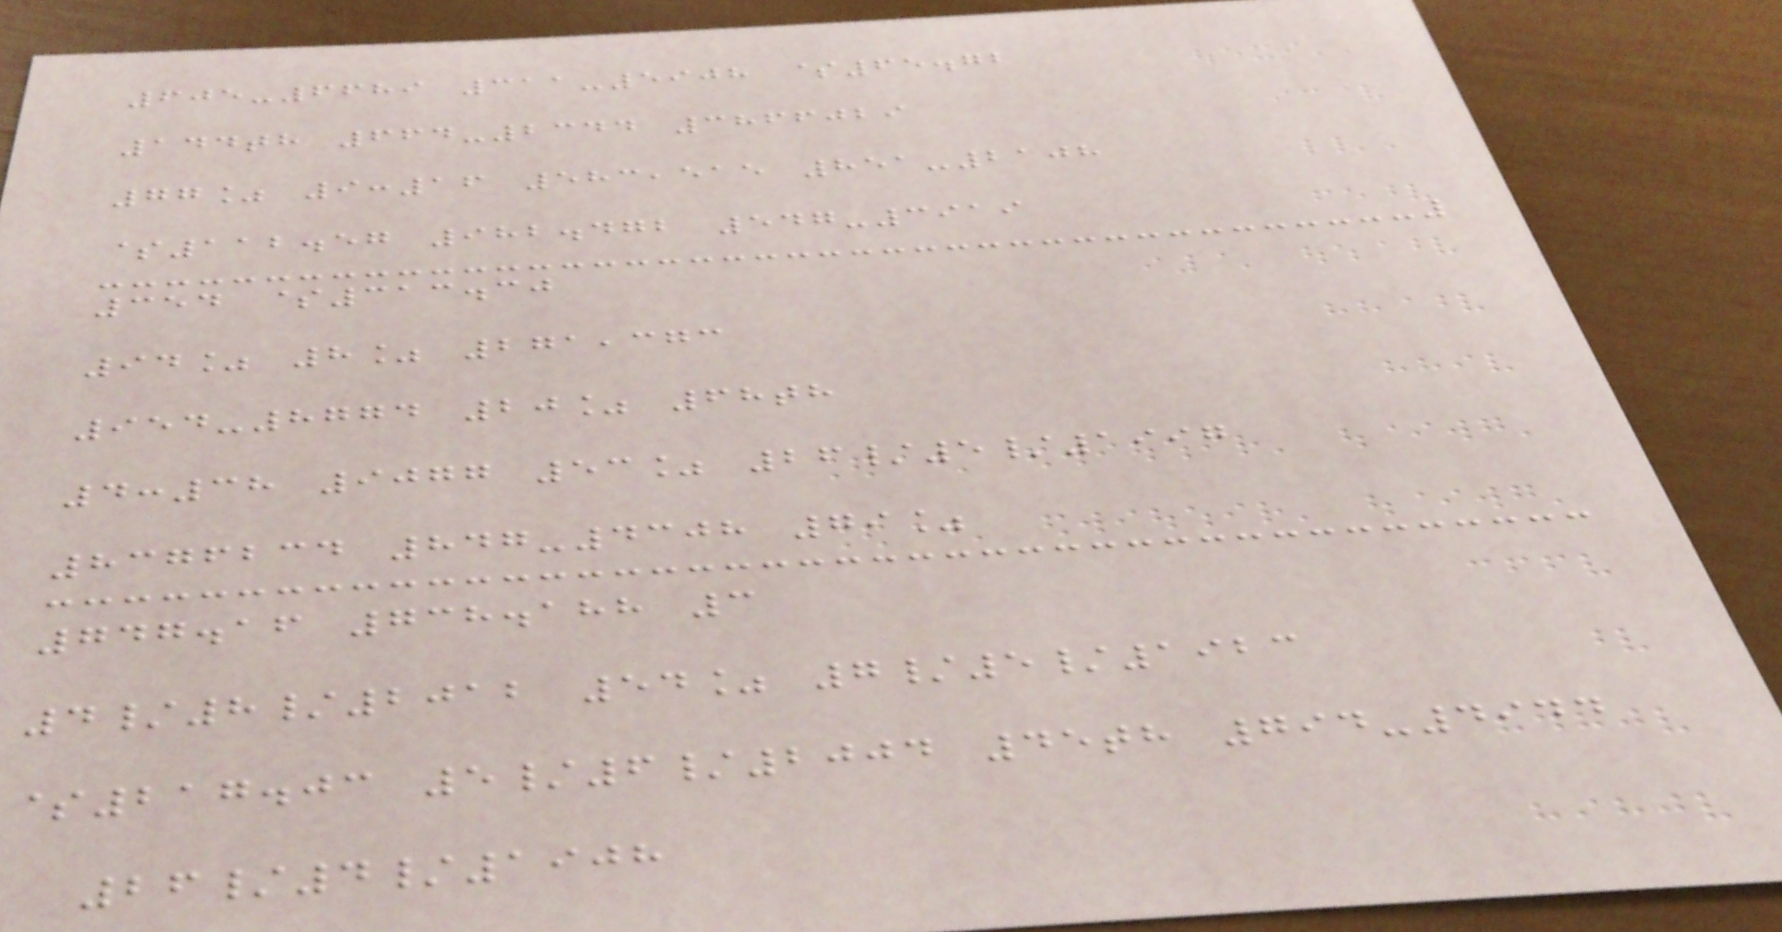605-6689 311-5908 $65.72
144th 664-2344 3866029
77% 9:16 583,515 851-2108
$112.57 982.472 547-3919
354 $313.30
94% 8% 271,373
954-8774 20% 68th
4:38 9077 53% 26/5/1997
8376234 847-4308 79%
747.16 738.188 3
4/8/2012 54% 7/5/1923
$217.03 5/6/2004 45th 794-4944
26/4/1908
